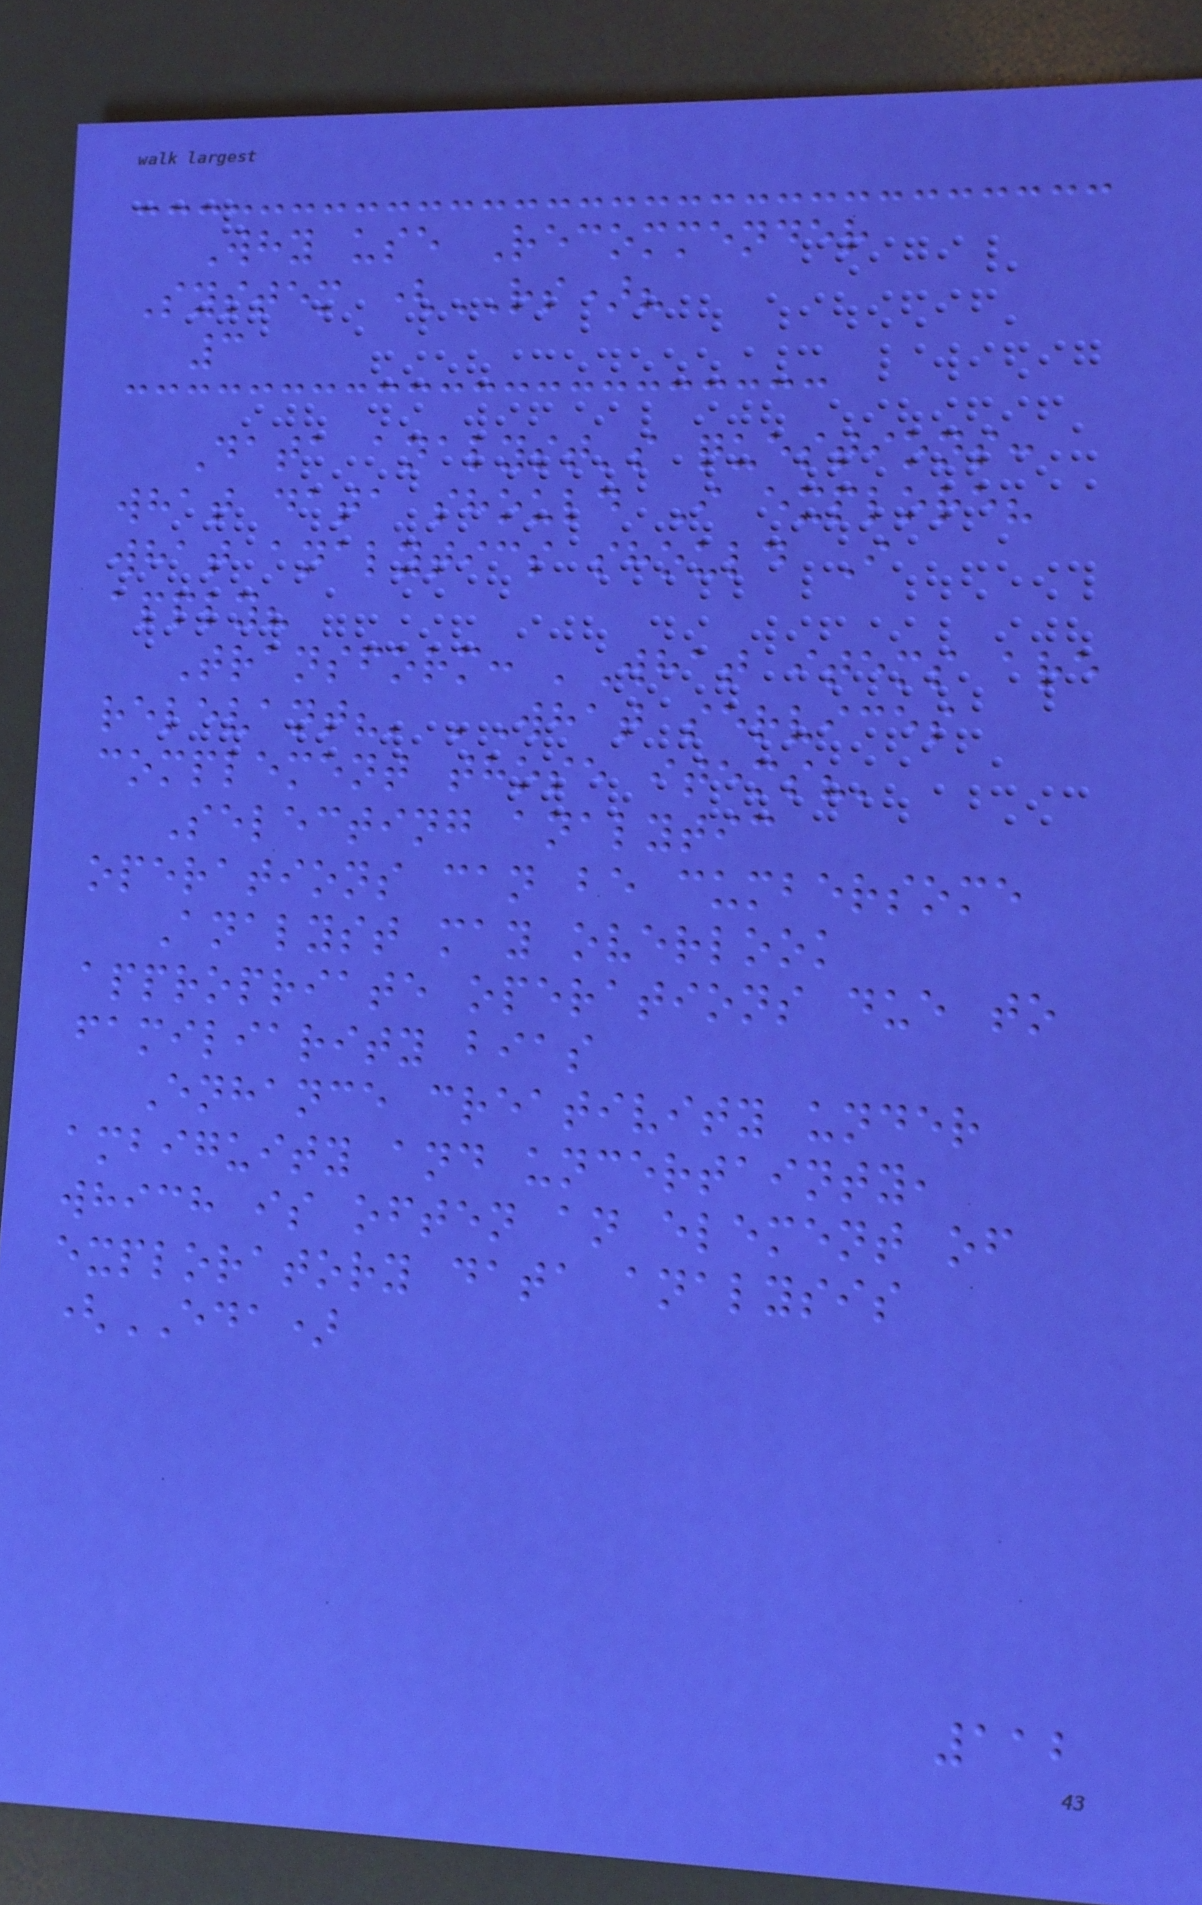Why use Recommender
System (RS)?
3
Data analyst's questions:
what data should I explore?
what analytics should I
apply?
Transform: 'What items are
relevant?' 'What services
complement those items?'
Selecting analytic
operations can be cumbersome
Analyst may overlook
appropriate operations due to
familiarity bias
Enhance creativity under
ambiguity and uncertainty,
which is often an element of
exploratory data analysis
(EDA)
112
